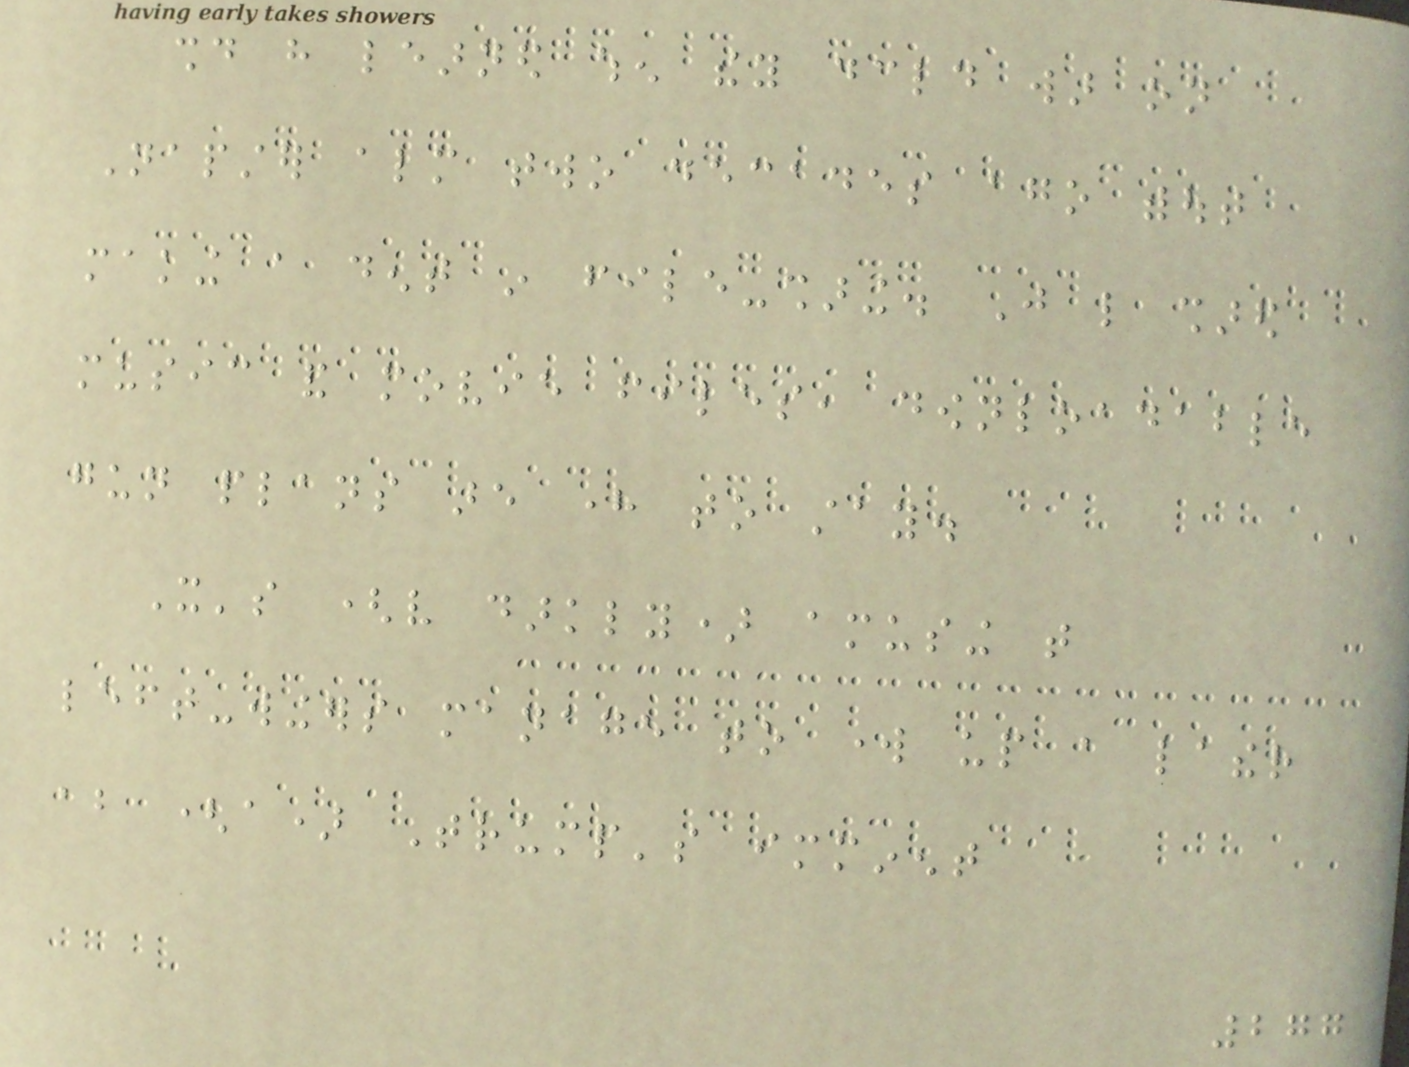should have learned when they declared war on
Napster almost two decades ago without
making a dent in file-sharing. Just like shared
music and movie files, downloadable
gun plans are here to stay.
It's (very darkly) amusing that
left-wingers manage to work up a lather
about (a) Trump's imminent
277
